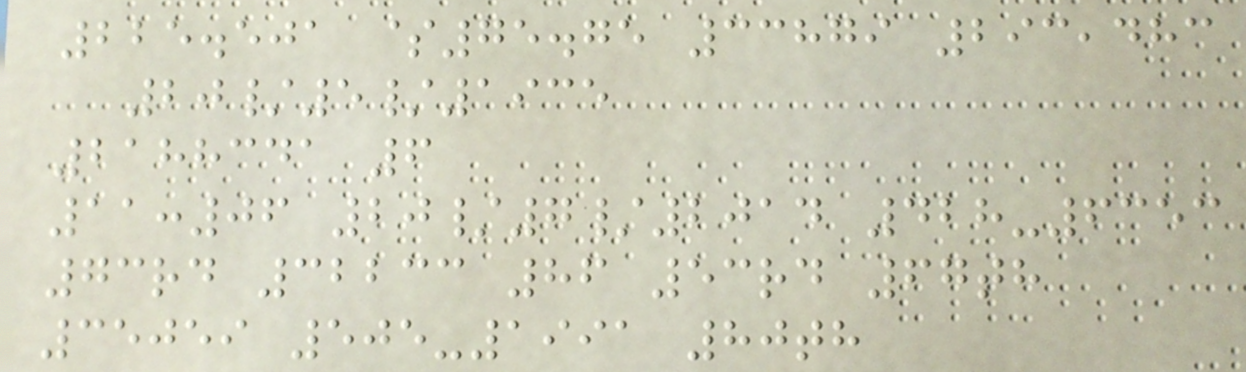225.501 $75.75 33879 293,483
20/5/1935
2188341 6
11:06 20/7/2014 428-6353
73rd 32233 86 53rd 67th
35059 505-1991 80th
